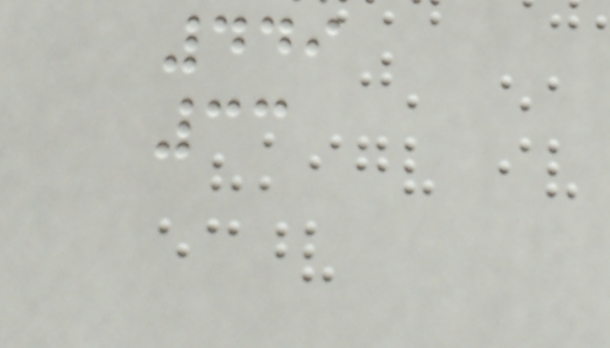449
33
